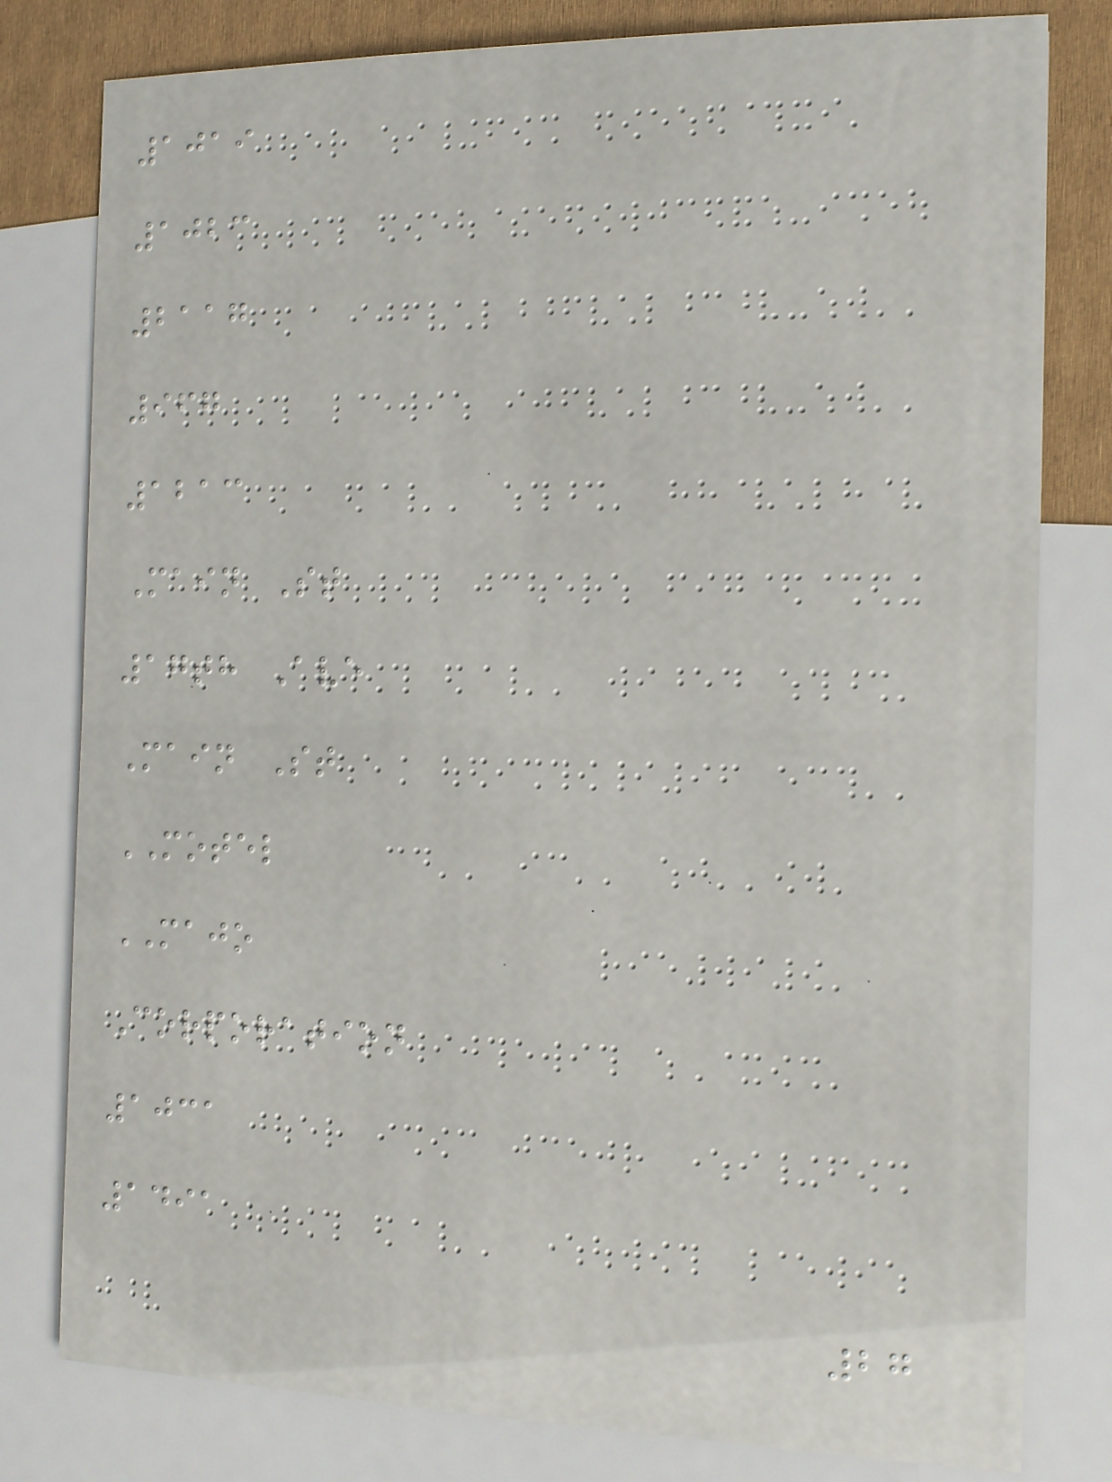1019
1023
2117
967
1213
Main St
17th Ave
Main St
MOTEL
MAJO
Corporation
1031
1491
27
